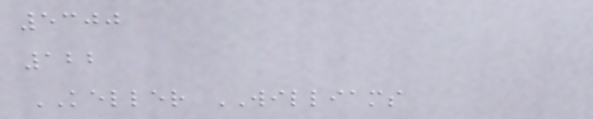5300
122
KELLER WILLIAMS
